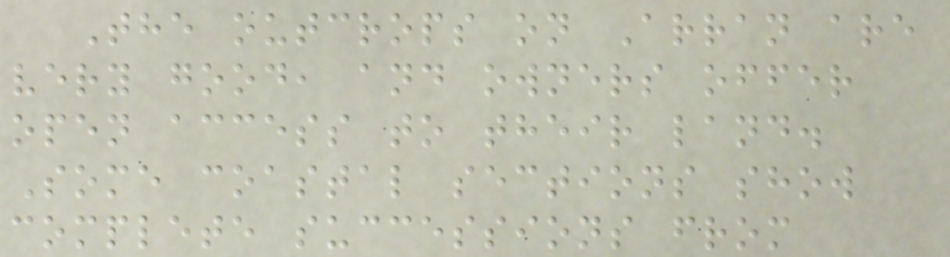The outcrops on Arran are
very good, and owners offer
open access to their land.
Some coastal sections show
complete successions from
